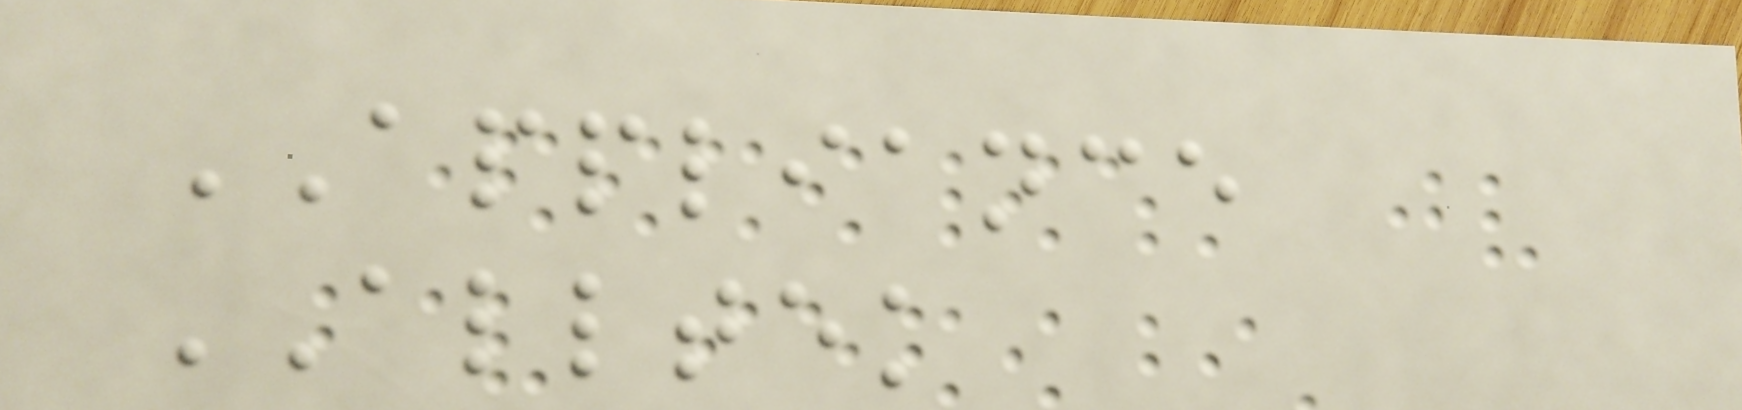APPLIANCE
ALLTEK
